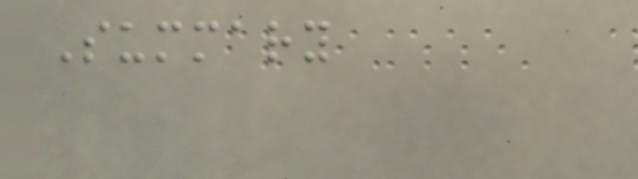Summary
